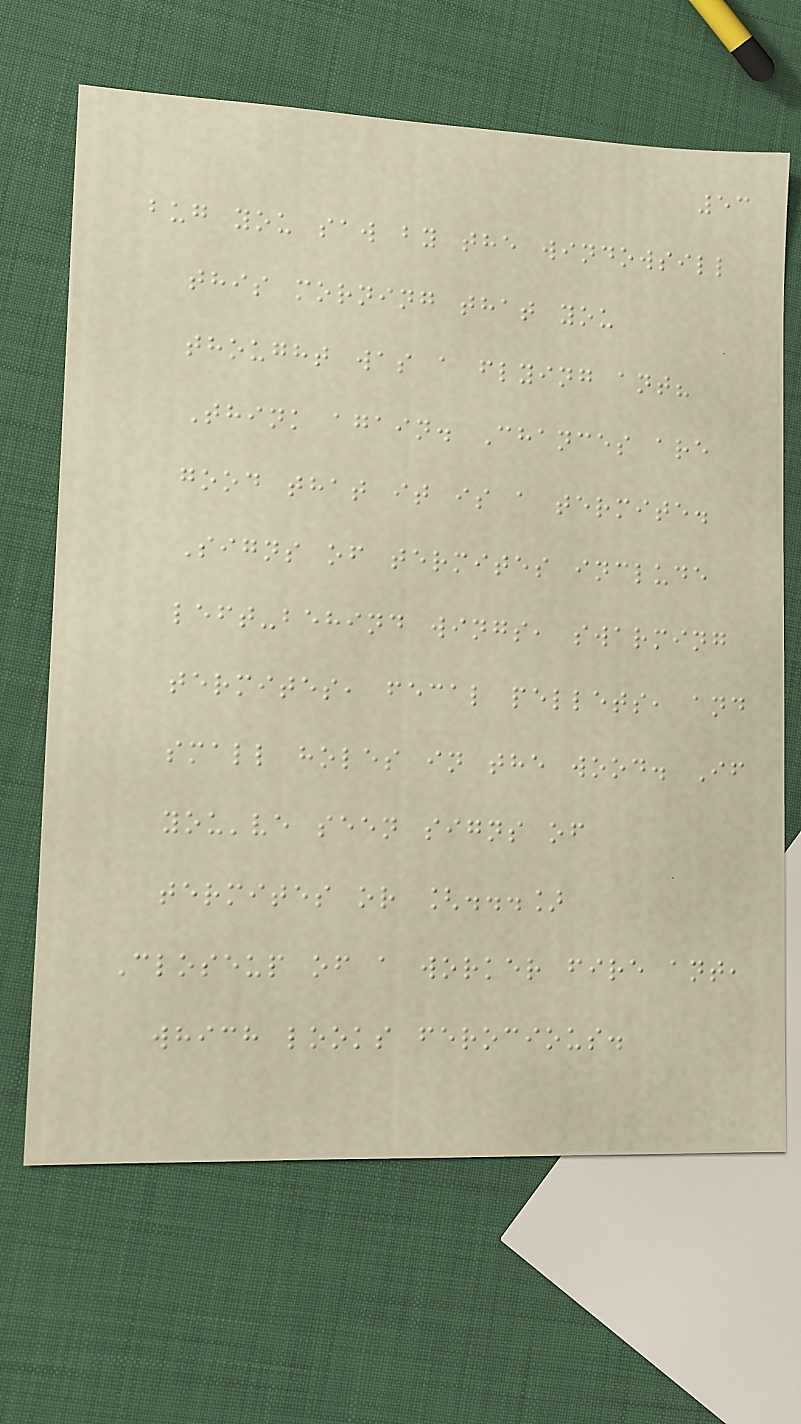53
bug you saw by the windowsill
this morning that you
thought was a flying ant?
Think again. Chances are
good that it is a termite.
Signs of termites include
left-behind wings, swarming
termites, fecal pellets, and
small holes in the wood. If
you've seen signs of
termites or [...]
Closeup of a worker fire ant,
which looks ferocious.
